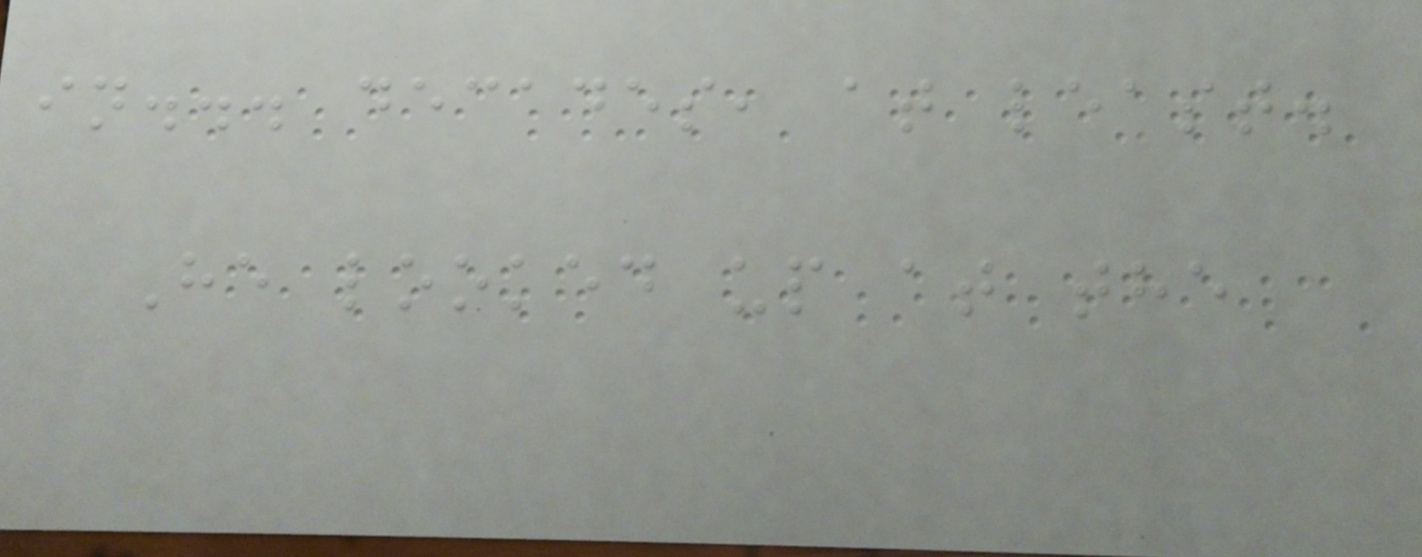in... decades, at least.
He looked up at the
